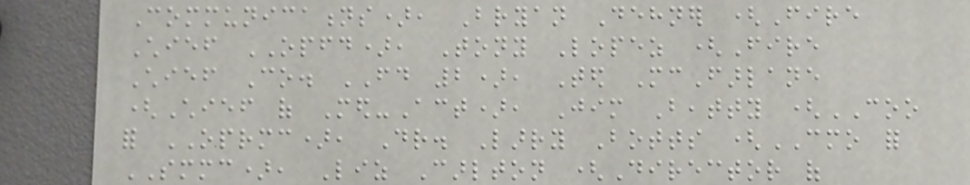Communications), Bryan Dehner (Fire
Chief OPFD), Tony Lopez (Fire
Chief Co. FD 2), Ted McFarlane
(Chief of Med-Act), Jim Beatty (COO
for OPRMC), Dr. Larry Botts (CMO for
SMMC), Liz Carlton (Director of
